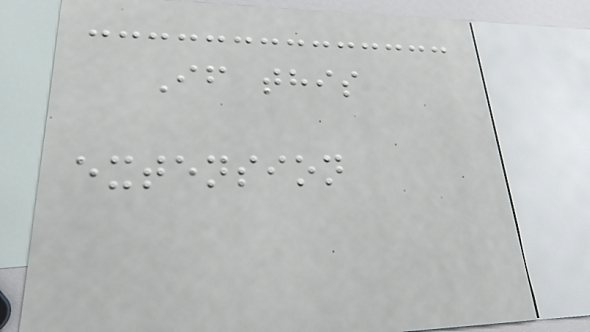If this
extension
